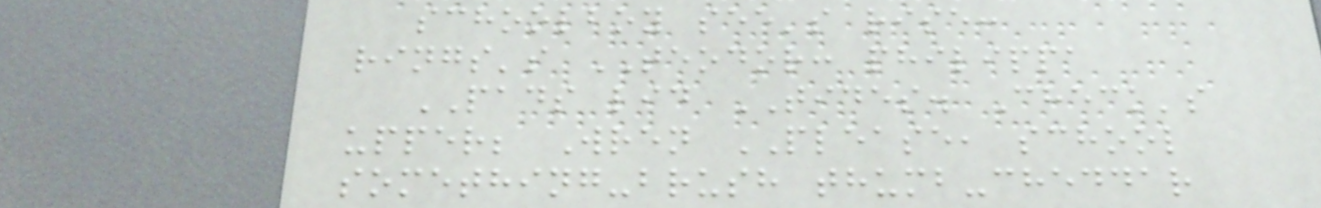schoolboy see's rise:
rings's TEODOR: philippa
PADS lid TIDES. Check's
upper; Wren PLEASE, school
something-brush thumb-cheddar
